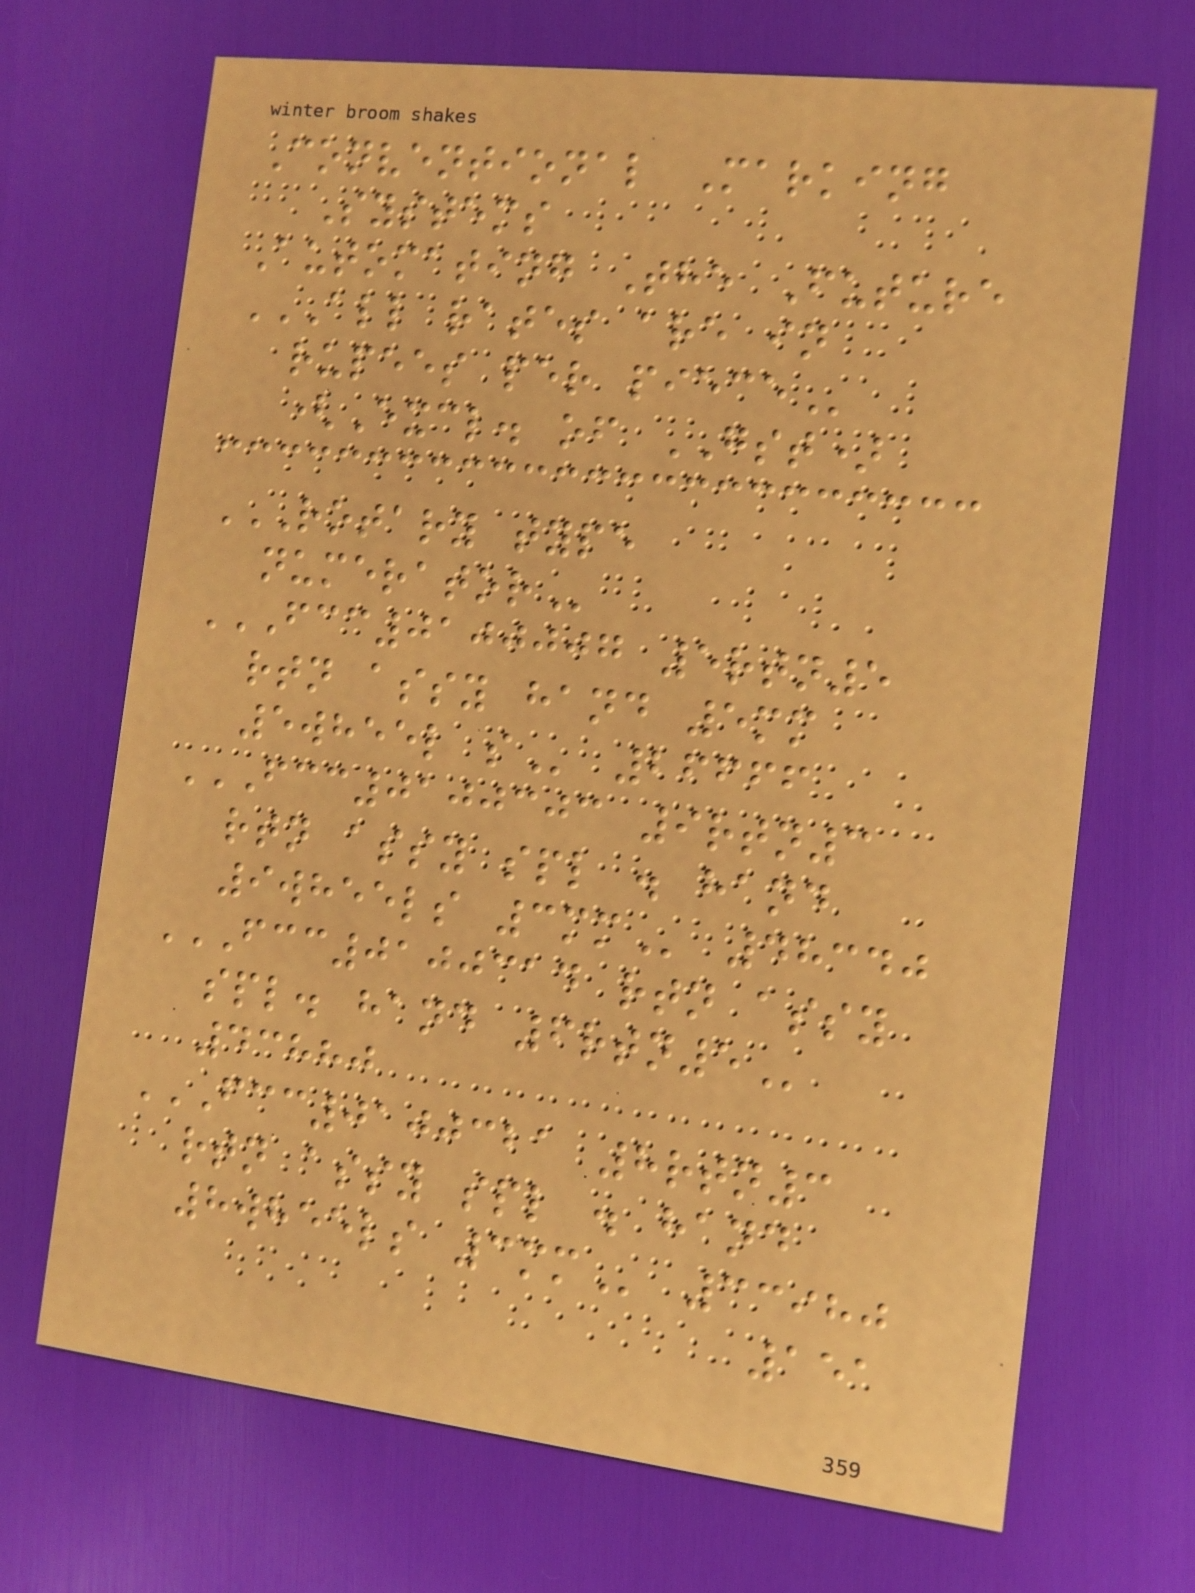Conventional Marking
Systems
Automating The Future
ALL RATES ARE IN
RUPEES PER PIECE
(Excl. of GST)
ROTARY TYPE
NUMERATOR
FCC0100007 5RTN5
RTN ASSY HAND 5MM
5WHEEL S 26666
FCC0100303 9RTN3
RTN ASSY SPL . HAND
9WHEELS 3MM 48340
FCC0100314 RTN ASSY
SPL. HAND 6RTN5
43880
FCC0100321 8RTN3
RTN ASSY SPL . HAND
8WHEELS 3MM 33980
151
